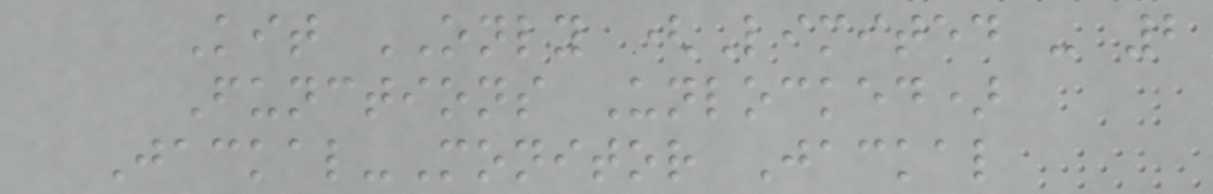Kit ONLY (Limited - 2
Functions Unlocked)
Jackal-Monitor Jackal
